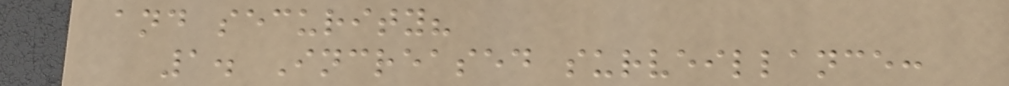and security?
1. Increased surveillance:
